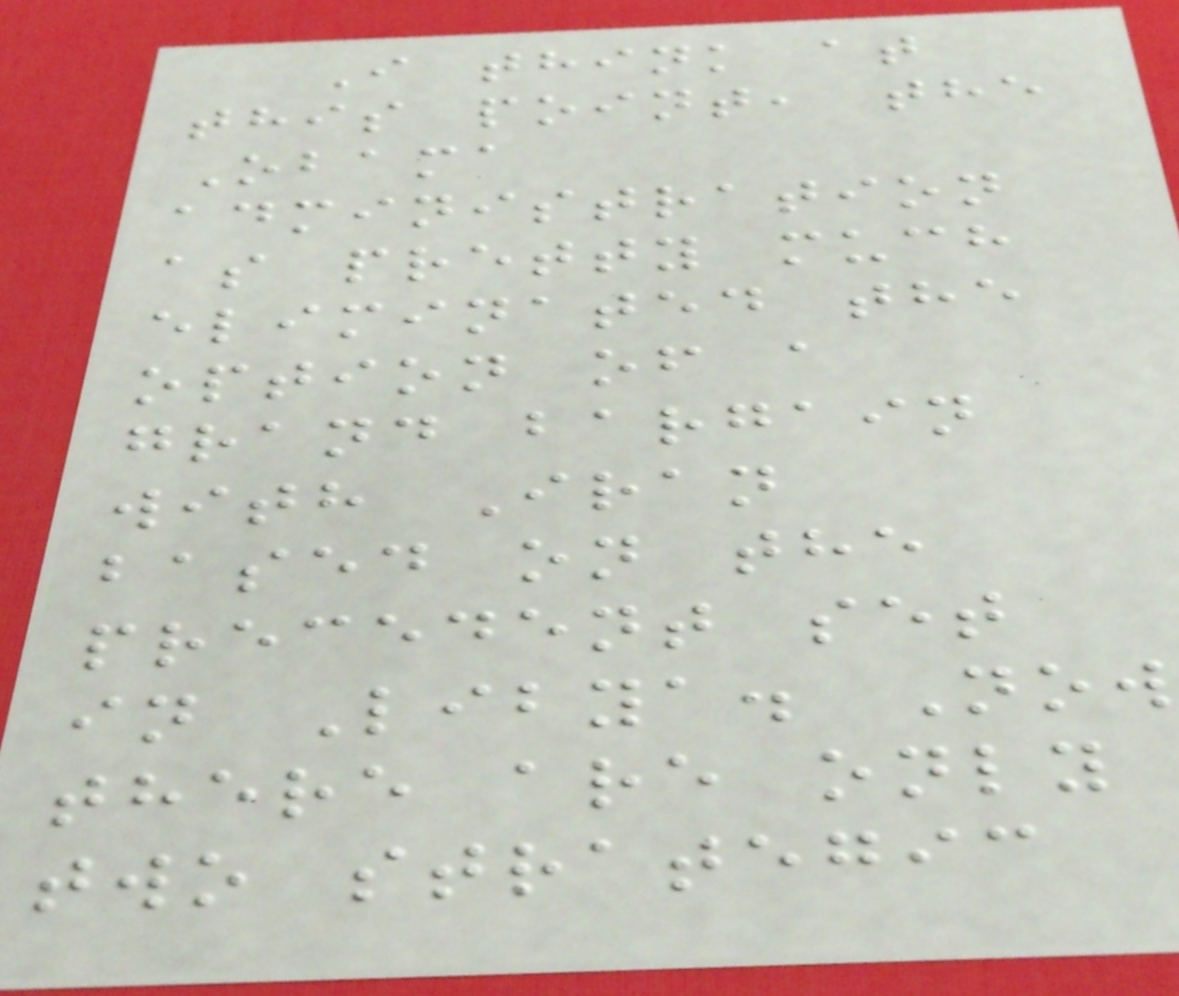I think at
this point, the
Obama
administration
as pretty much
eliminated the
option of a
grand bargain
with Iran
based on the
precedent set
in Libya. Now
there are only
two strategic
